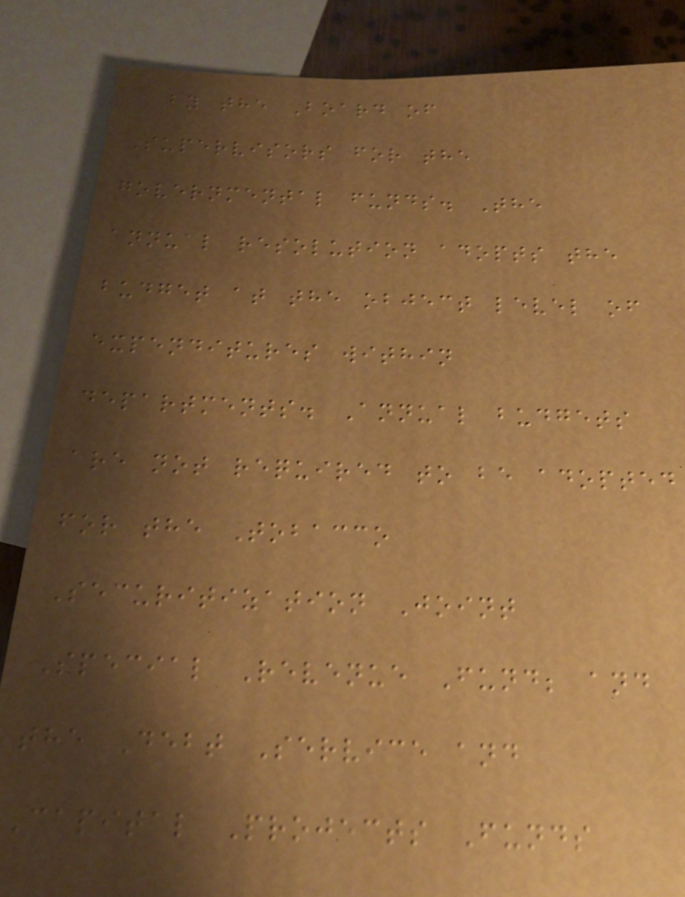by the Board of
Supervisors for the
governmental funds. The
annual resolution adopts the
budget at the object level of
expenditures within
departments. Annual budgets
are not required to be adopted
for the Tobacco
Securitization Joint
Special Revenue Fund; and
the Debt Service and
Capital Projects Funds
